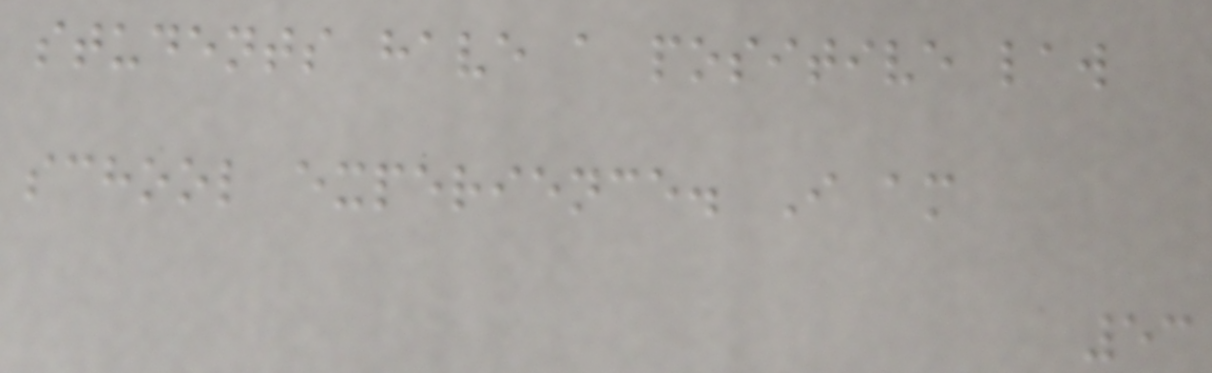students have a positive law
school experience. I am
53
